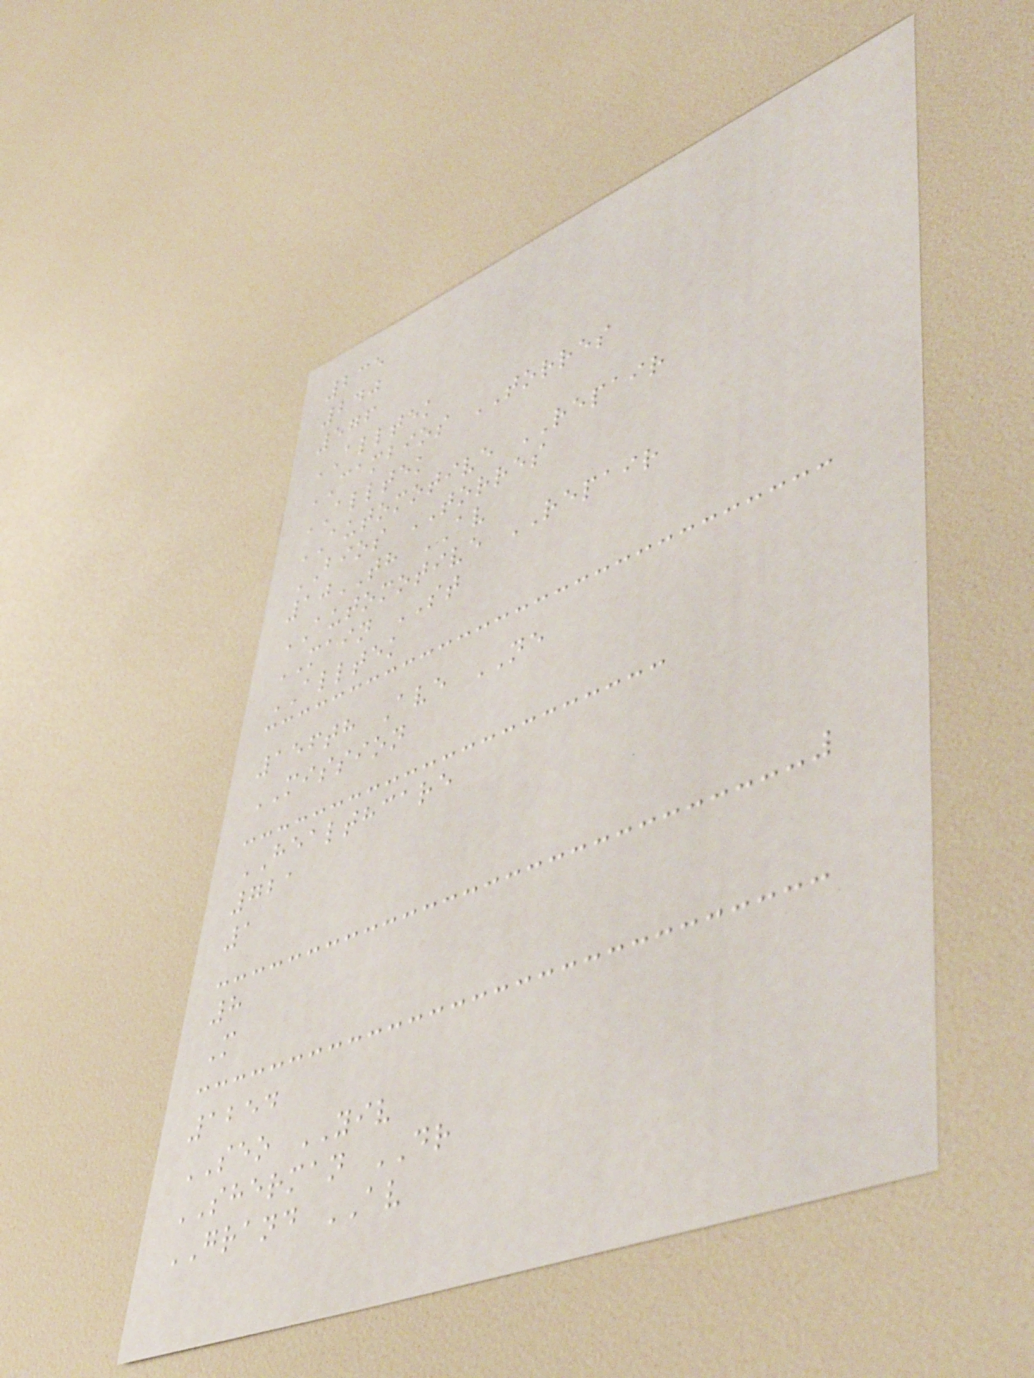235
240
576
ALLTEK
CAMBIOS TORRES
ALLTEK
AUTOMOTIVE REPAIR
BIOS TORRES
10TH AV
AUTOMOTIVE REPAIR
MAIN ST
ALLTEK
156th Ave NE
MISSION
HEALTHCARE
721
1
8
M
1254
SEO YIV
SHERMAN DR
GRAND AV
